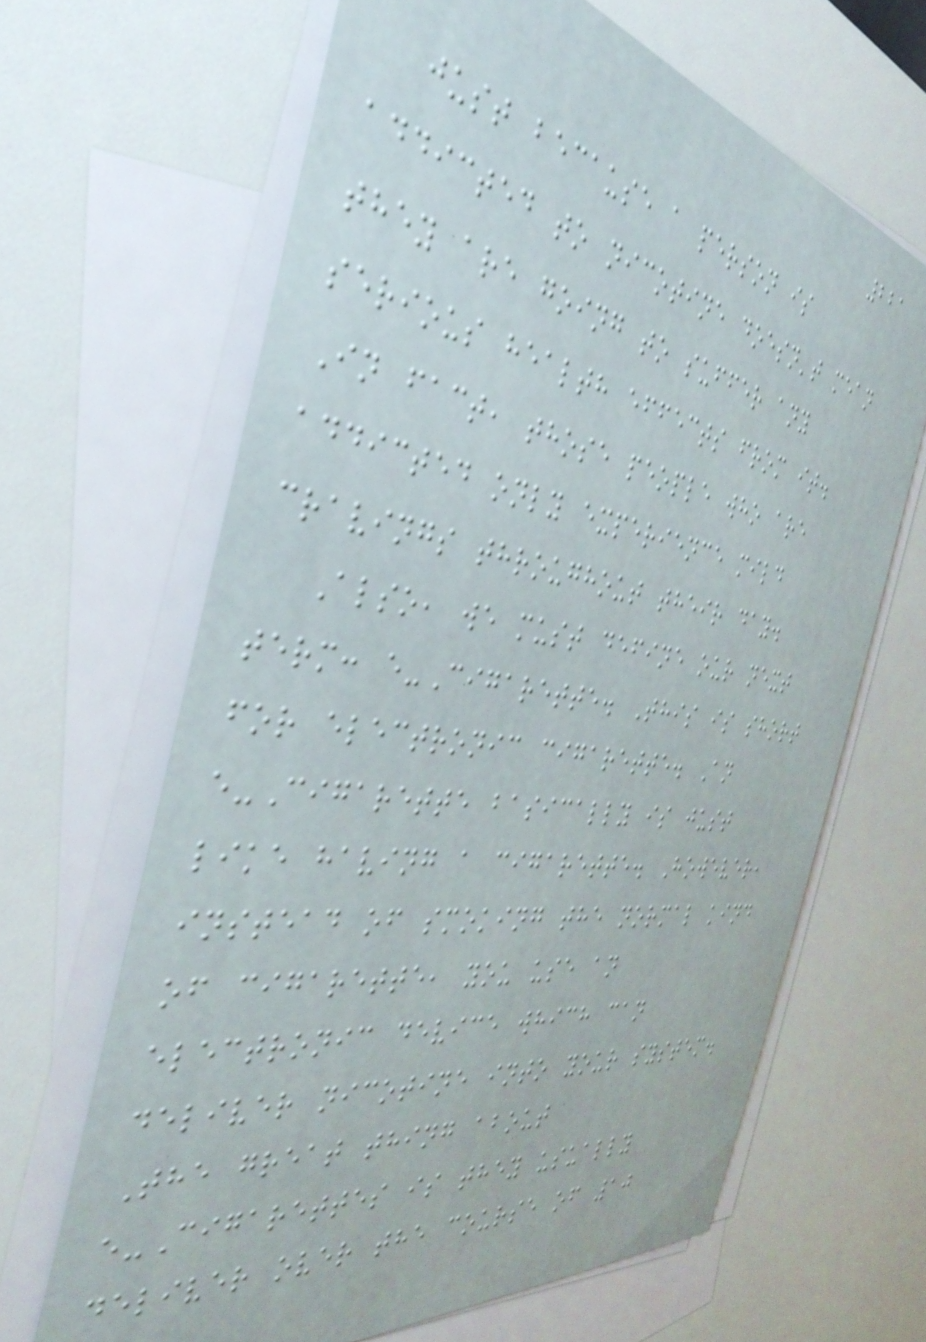221
just because a person is
addicted to nicotine doesn't mean
they are going to suffer any
serious health effects from it.
In fact, those people who are
addicted only experience mild
cravings throughout their day.
Also, we must define our next
term: e-Cigarette. This is short
for electronic cigarette. An
e-Cigarette basically is just
like having a cigarette. However,
instead of smoking the normal kind
of cigarette, you use an
electronic device which can
deliver nicotine into your system.
The great thing about
e-Cigarettes is they usually
deliver over the course of 10
